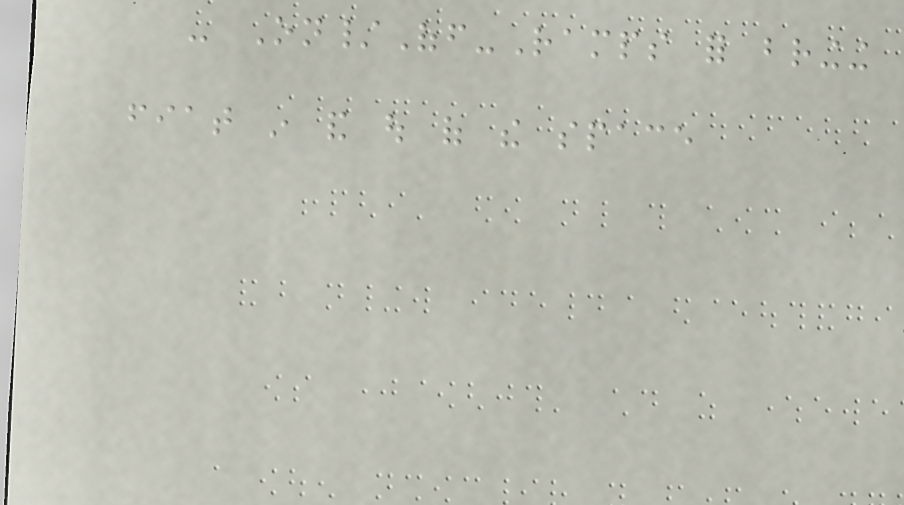- On/Off-Ramps for bringing
fiat in and out of the space
